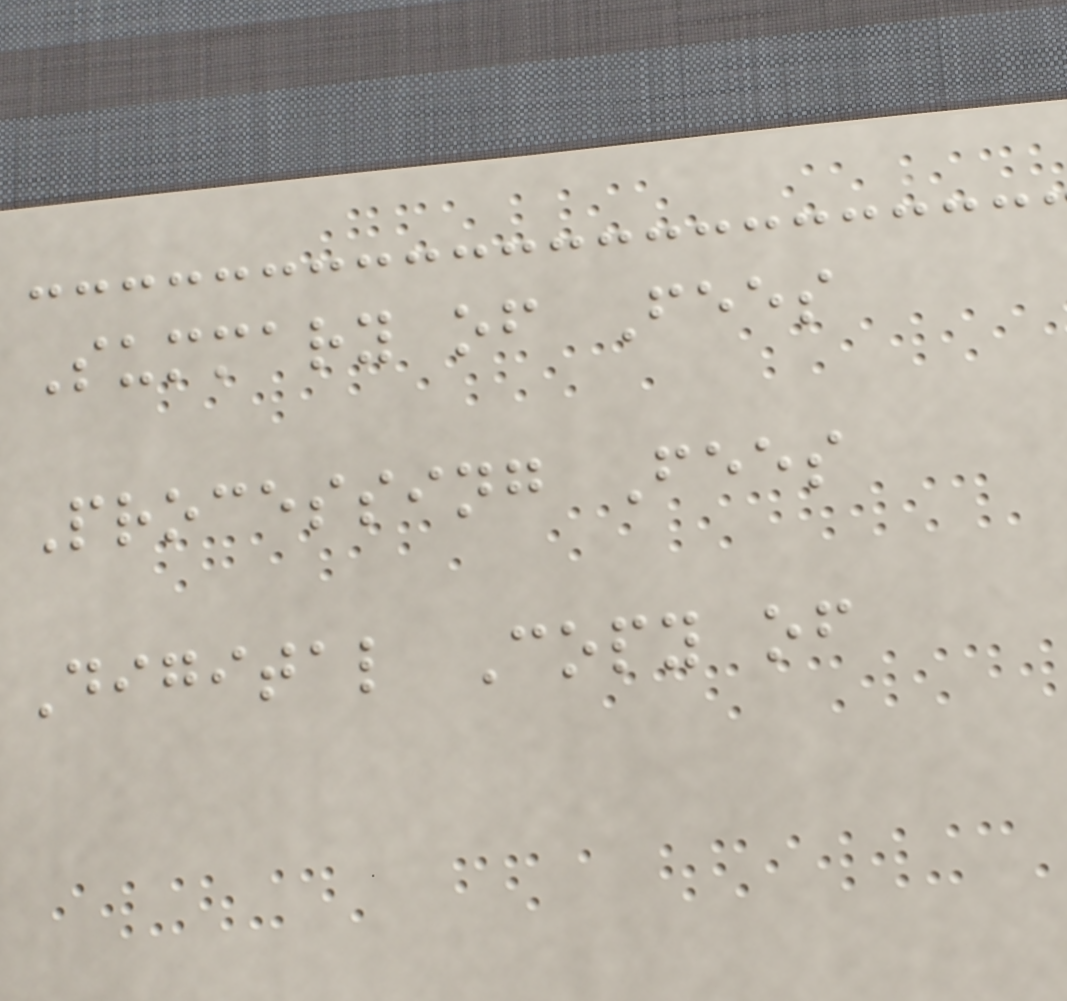Summary of Fees
Processing Fees
Digital Copy of
